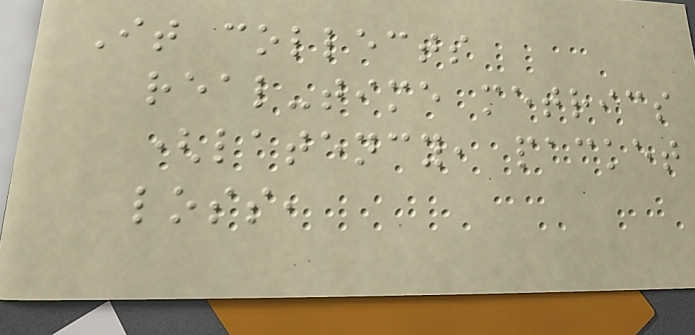It collects
real-time metrics
(latency, packet
loss,
